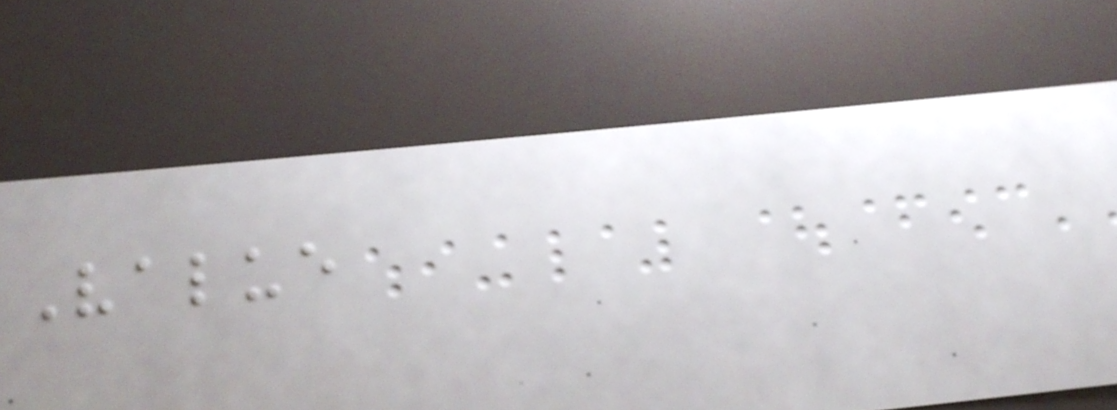Value
